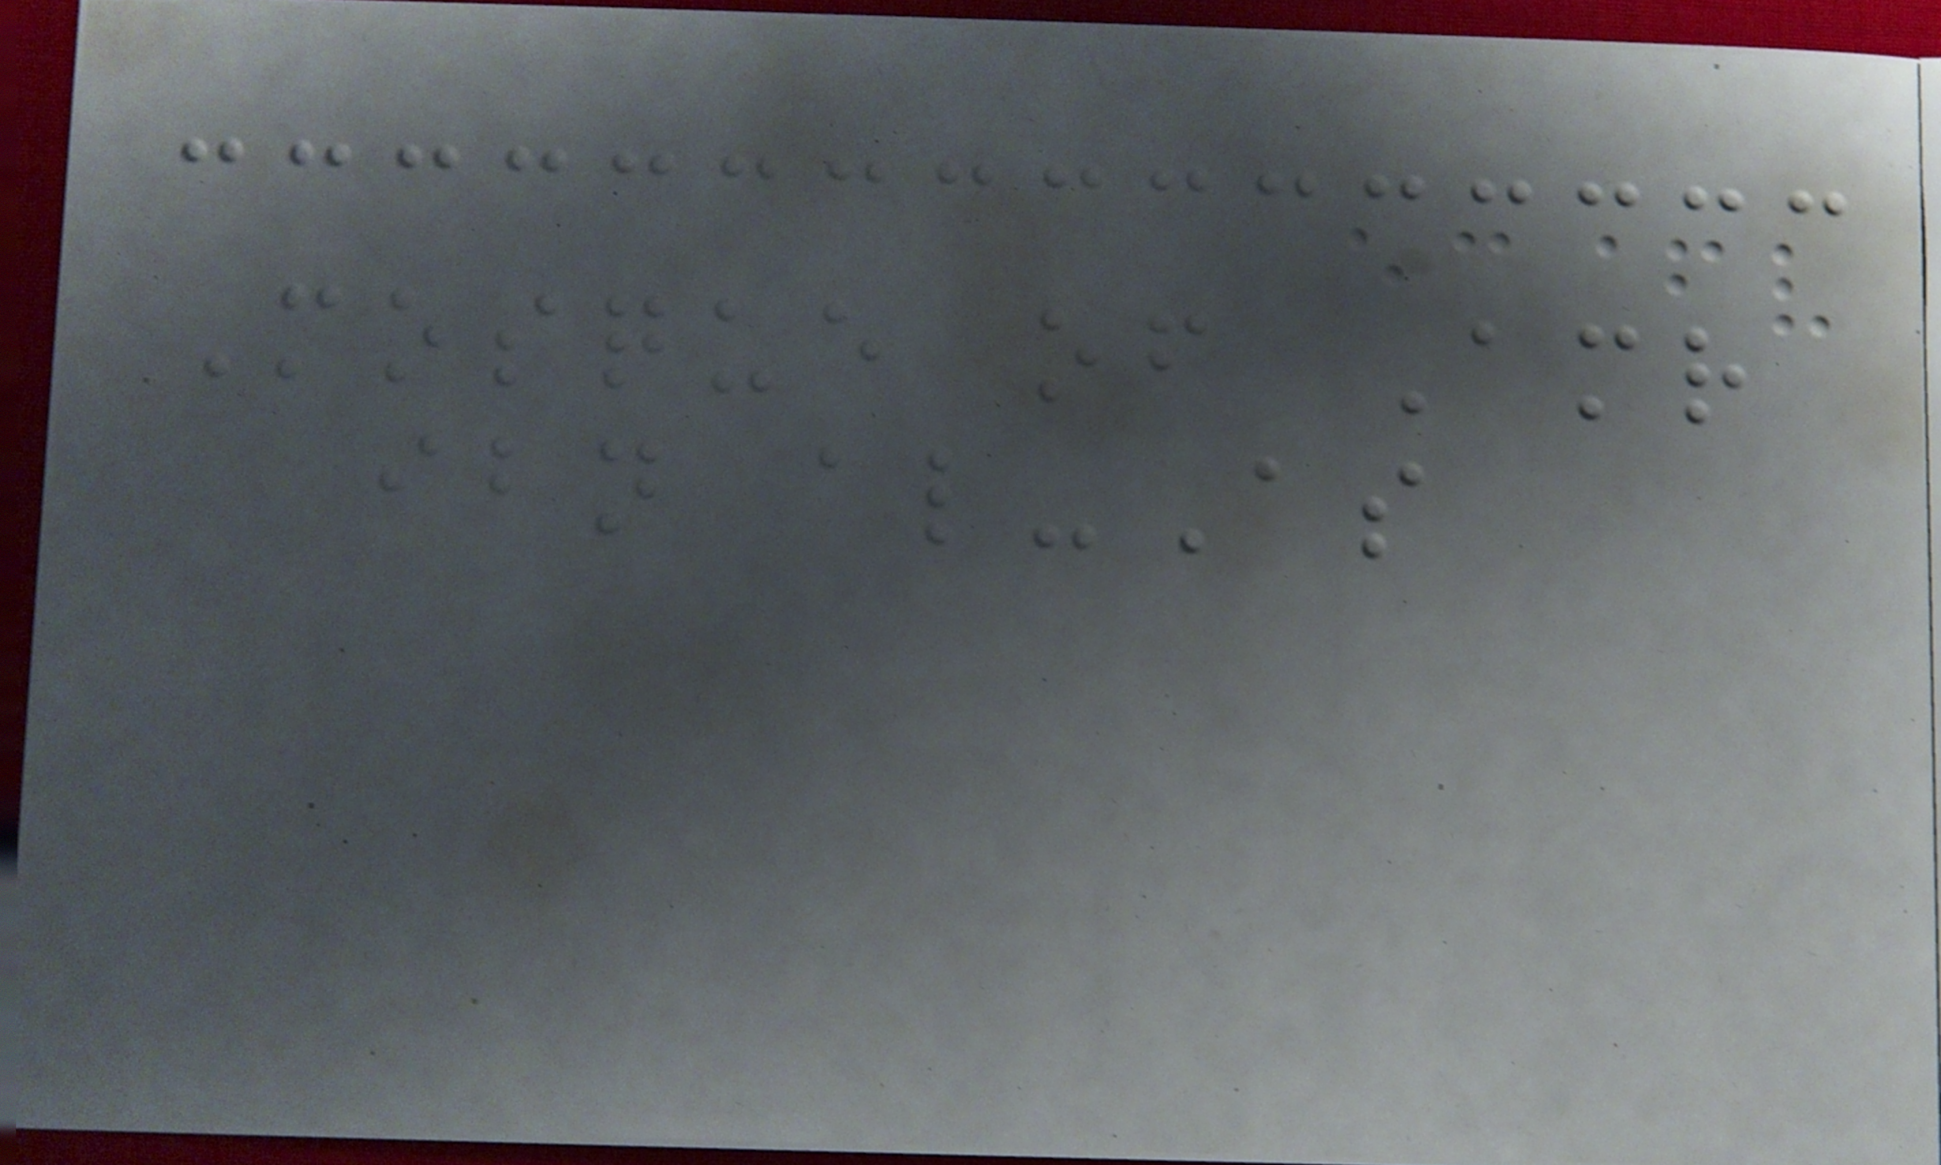Mosque of Amr
ibn al-As
